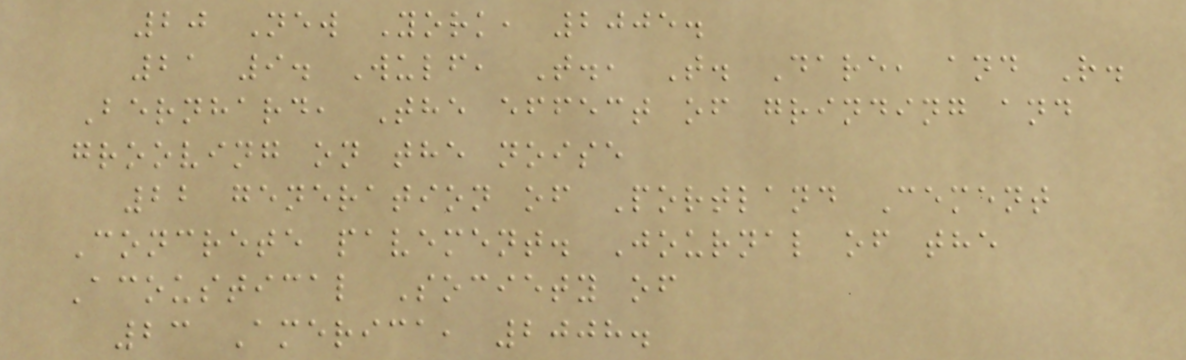20 New York, 2005.
21 9. Wulf, T., T. Dare, and R.
Bernhard, The effect of grinding and
grooving on the noise
22 generation of Portland Cement
Concrete pavement. Journal of the
Acoustical Society of
23 America, 2008.
